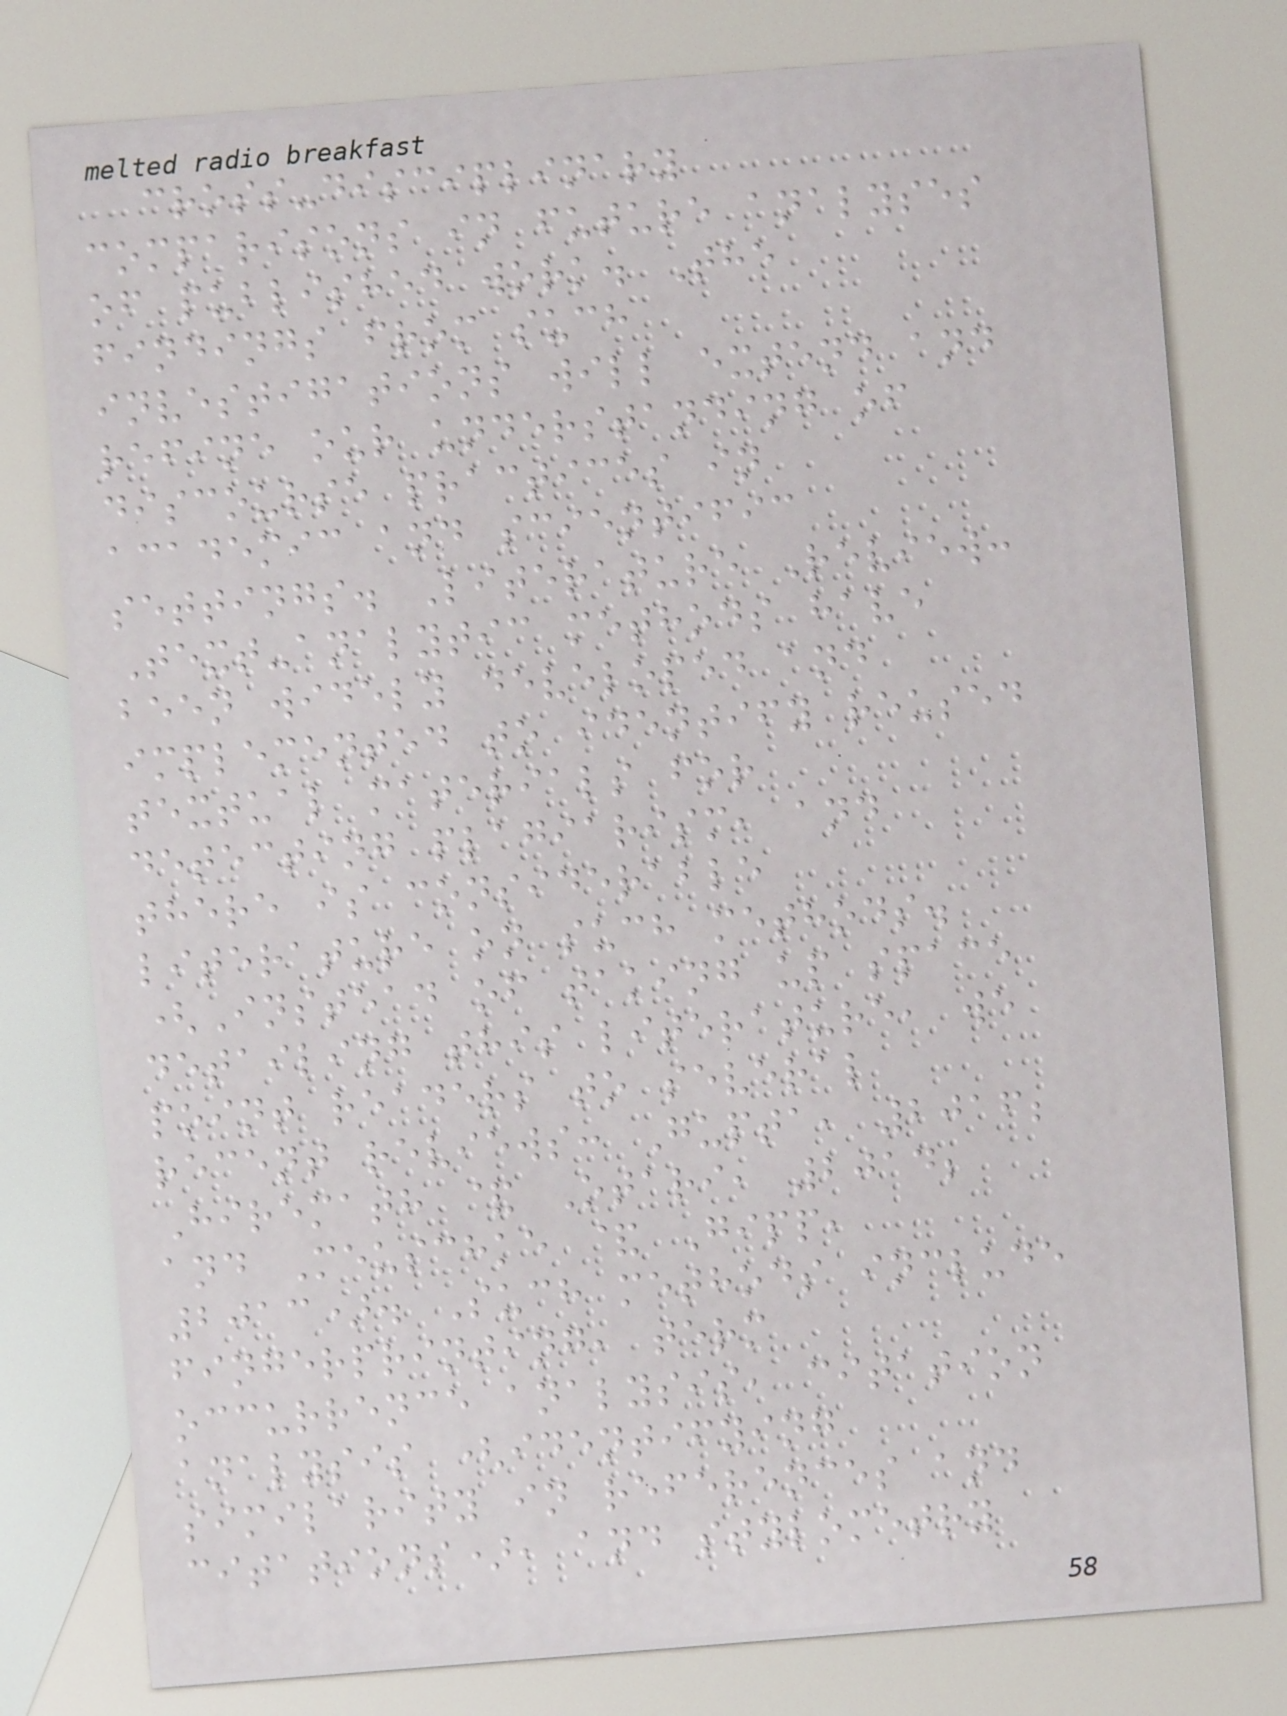cross-disciplinary
comparisons in future analyses
of published work. The
findings from such
investigations will extend and
refine our understanding of
discourse practices in
academic and scientific
settings. Literature Review:
Text-analytic methods have
been widely developed and
implemented to identify reused
textual materials for
detecting plagiarism, and
there is considerable
literature on such methods.
(Instead of taking up space
detailing this literature, we
point readers to several
recent reviews: Gupta, 2016;
Hiremath & Otari, 2014;
and Meuschke & Gipp,
2013). Such methods include
fingerprinting, term
occurrence analysis, citation
analysis (identifying
similarity in references and
citations), and stylometry
